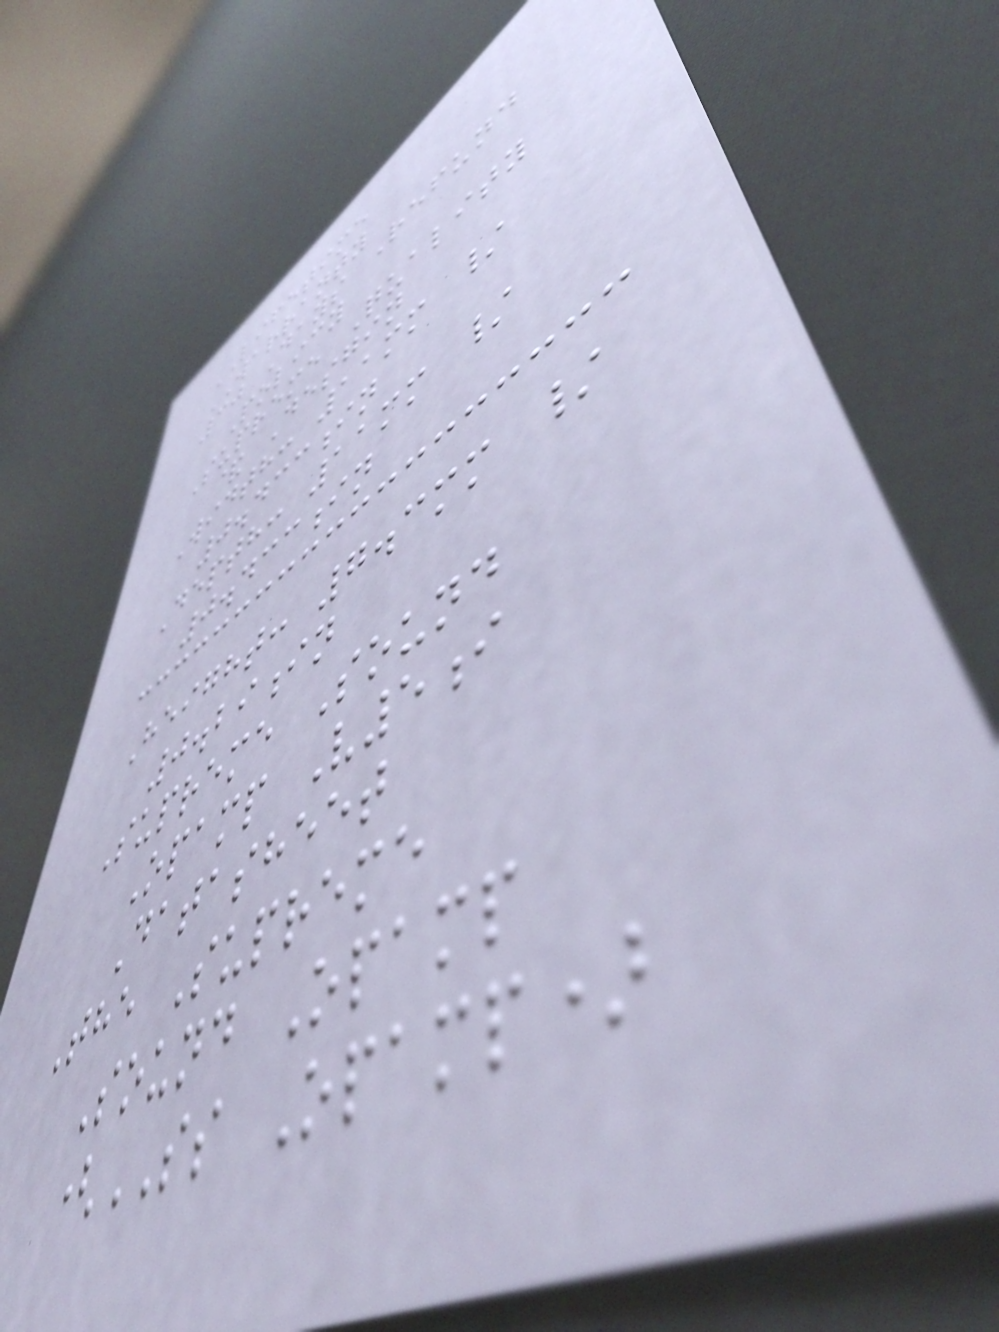LIFETIME
WARRANTY
30 Days Refund
Policy
Supreme Quality
& Desgin
Width: 11mm /
0.433in
Depth: 11mm /
0.433in
Height: 7.3mm /
0.29in
Supreme Sound
Opamp V5i
Datasheet
The Supreme
Sound Opamp
(SS Opamp)
